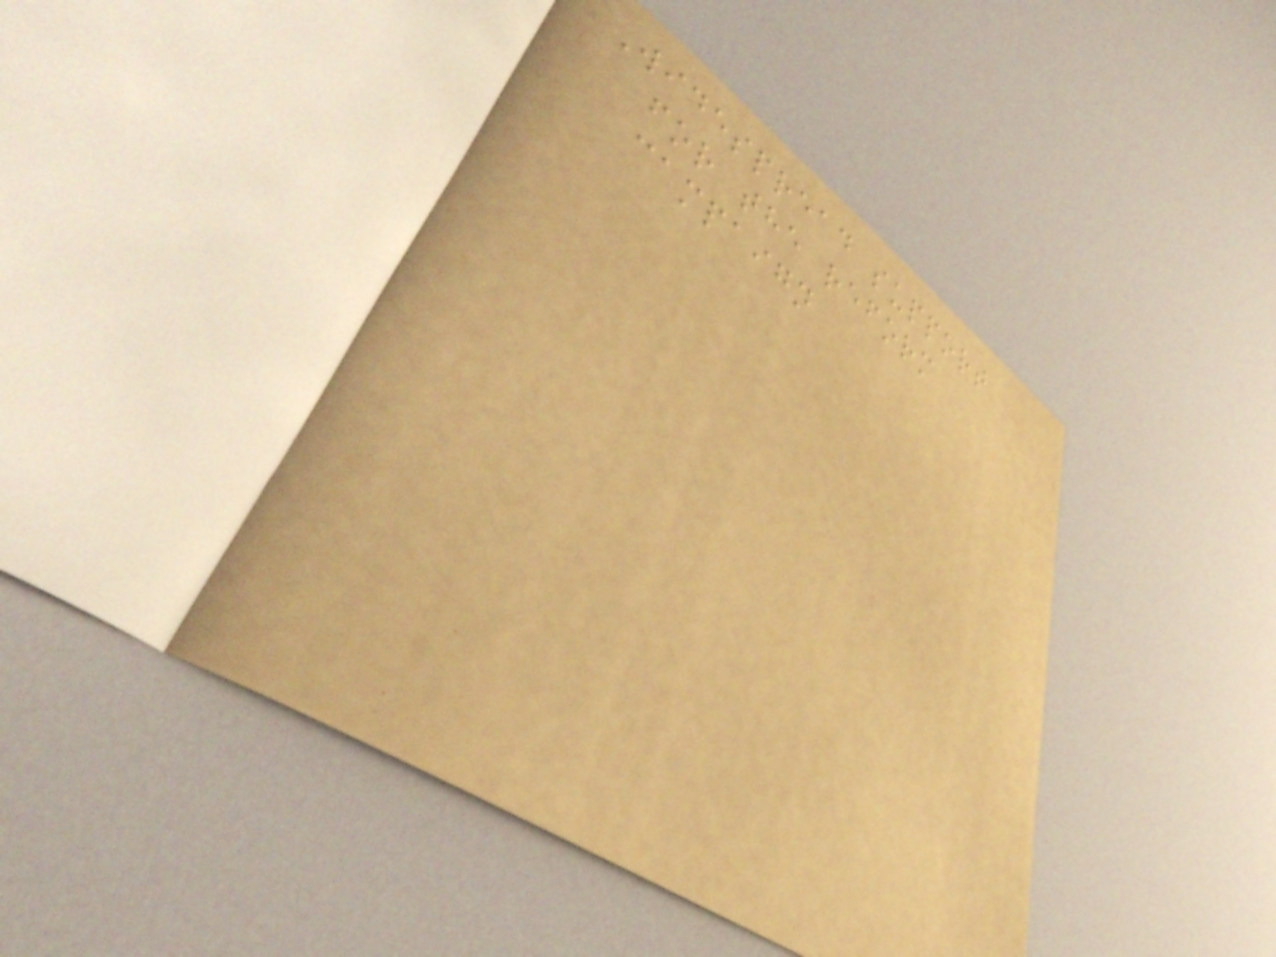Widespread support
for the reform
campaign
